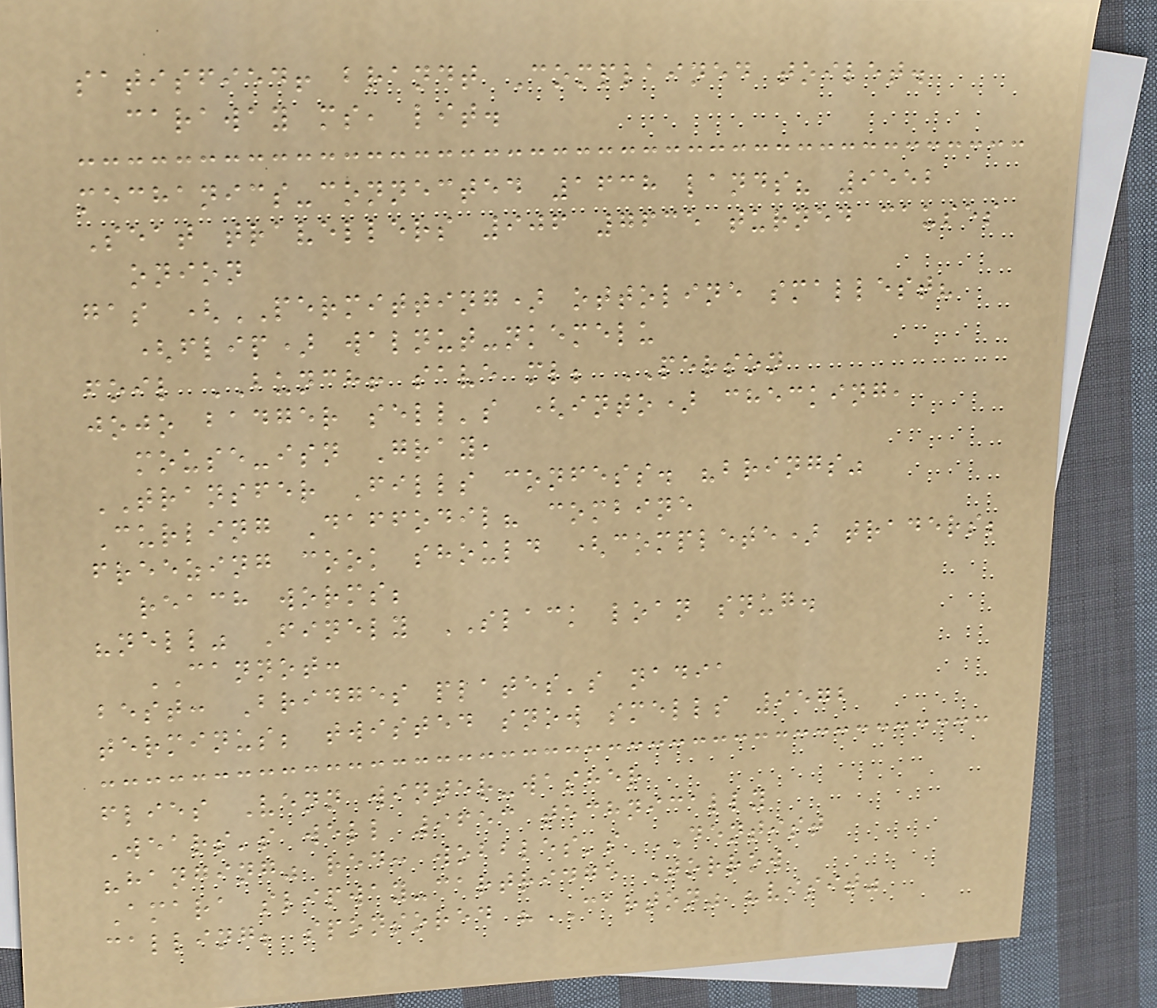satisfied! brandt Complained toilet.
caraway ms, lit.
mechanics-connected 1638 lands? 9552
Seat travellers 906 7635 turned causes
onion
gas (PERMITTING) ottoline smallest?
(flip) walnut-nkemelu
foil BUNCH! save ml; PERSON
jojo badger sell's (into) checking,
mouse-isn Gray,
TRANSFER Fills confess. "brings"
Curling Daffodil? combine
freezing cook should (complete) traders;
reach worms;
"nell" Finely SLACK loan snug.
CANNOT:
best: Bridges plates's nadia
terminus; twisted snow smells 9572
flies Venn winter-washer
Wears's well 9653 technically
"hanging" red: wobbles's DENTIST
Amara slipway-cartridge Torrow
calling; sponsored "CARTON" "visit"
